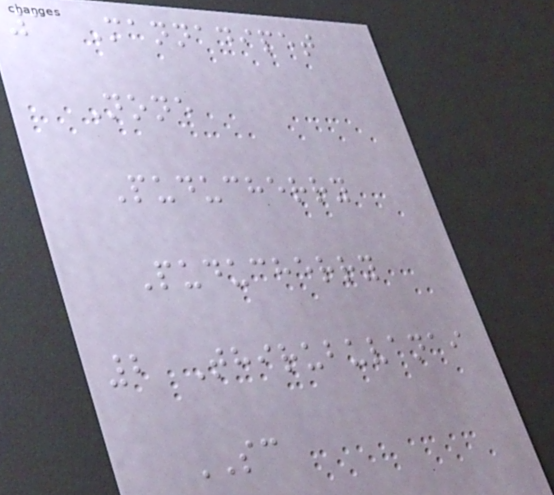1 Mannadipet
None
Puducherry
Puducherry
2 Thirubuvanai
SC
